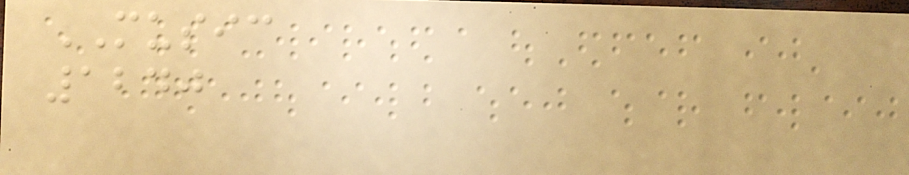MUSIC
1240
